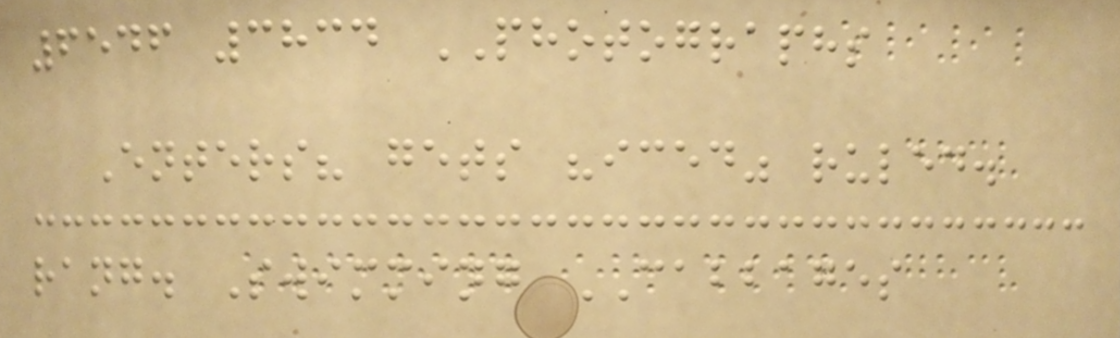6546 3834 PHOTOGRAPHS
Enters? gets "iced" ruled.
rang. Swimming CABBAGES
